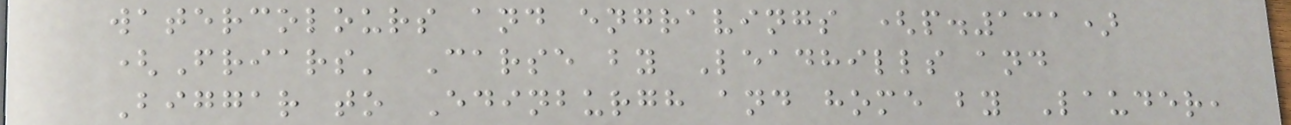watercolours and engravings (p.131)
(Friars' Carse by Leadhills and
Biggar to Edinburgh and home by Lauder,
